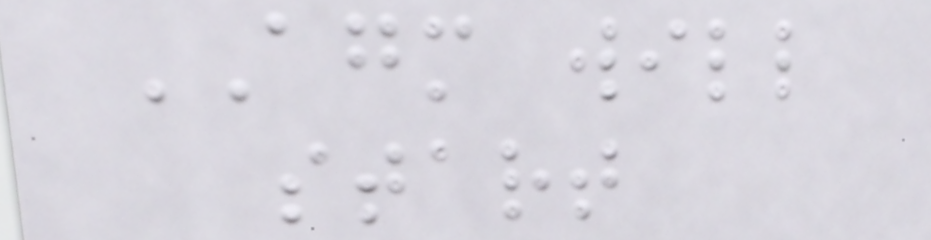AGM will
start
